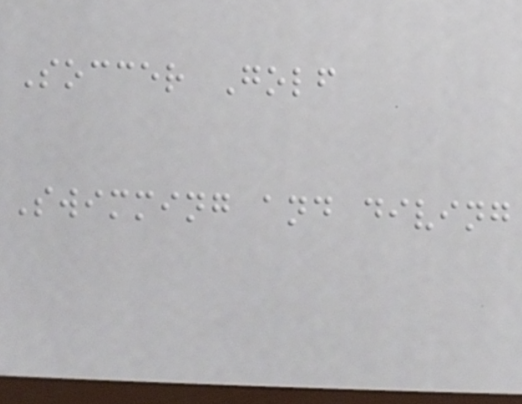Soccer Golf
Swimming and diving
